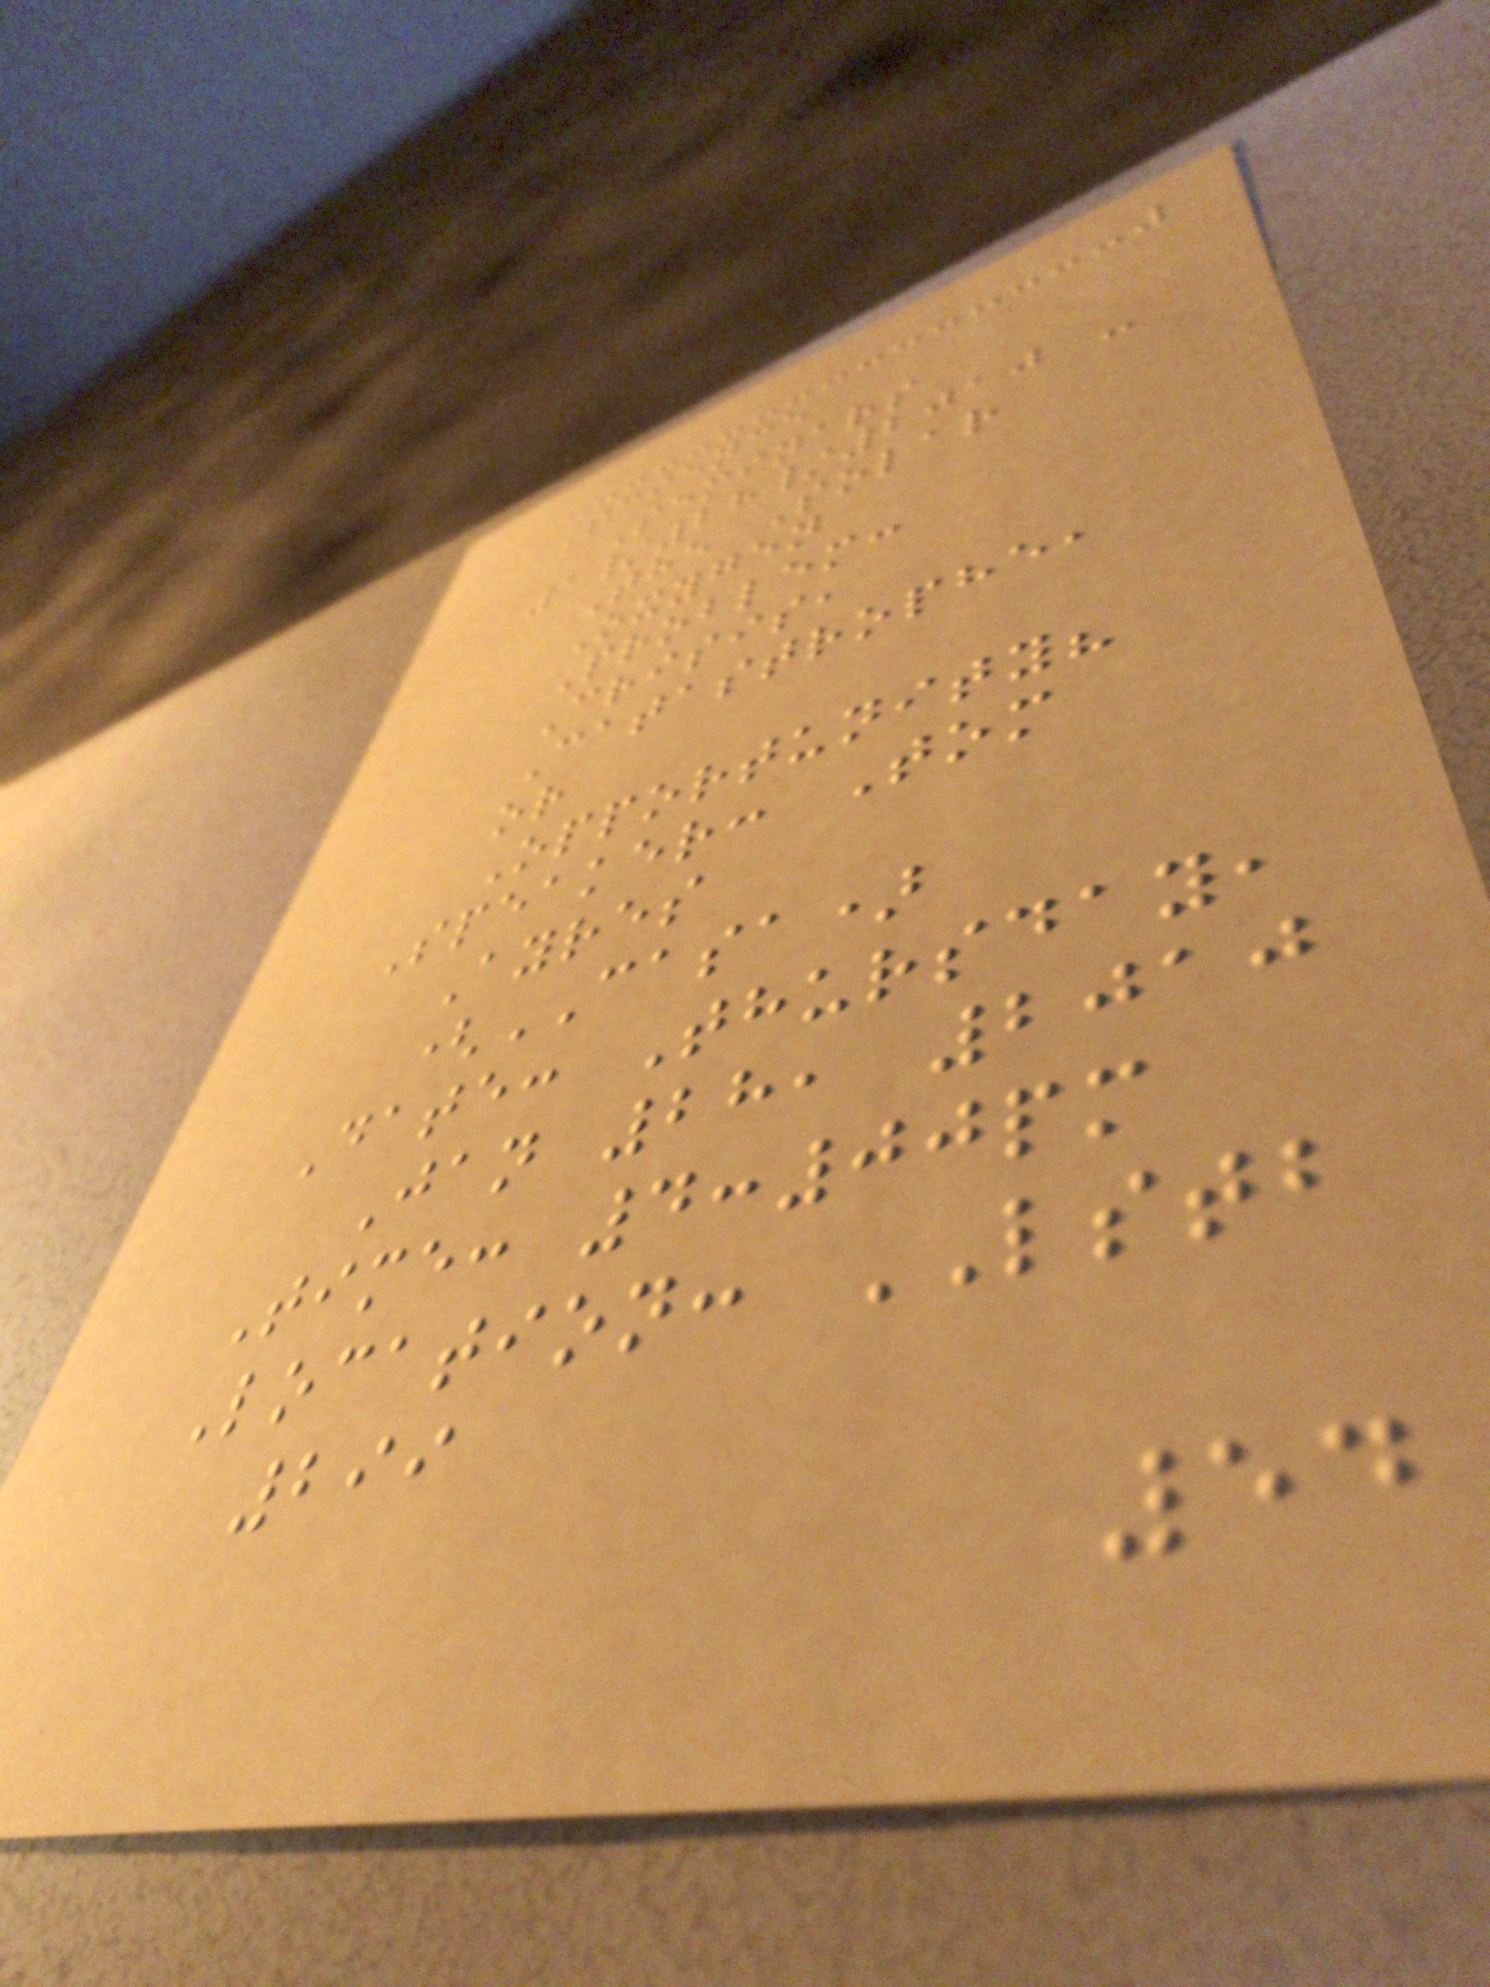Science
Seminars
1/28/2010 -
The Solar
Oxygen
Problem:
Crisis,
Catastrophe,
or
Opportunity?
Speaker: Tom
Ayres
(CASA)
Date: Thursday,
Jan 28, 2010
Time: 4:00pm
Location: LSTB
299
54
